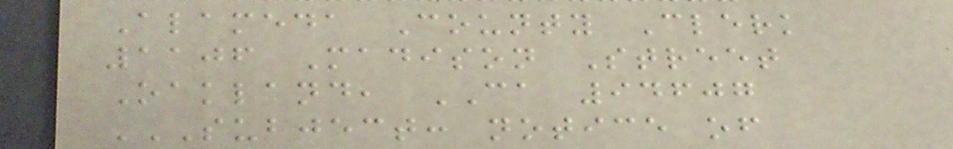Alameda County Clerk
1106 Madison Street
Oakland, CA 94607
SUBJECT: NOTICE OF
